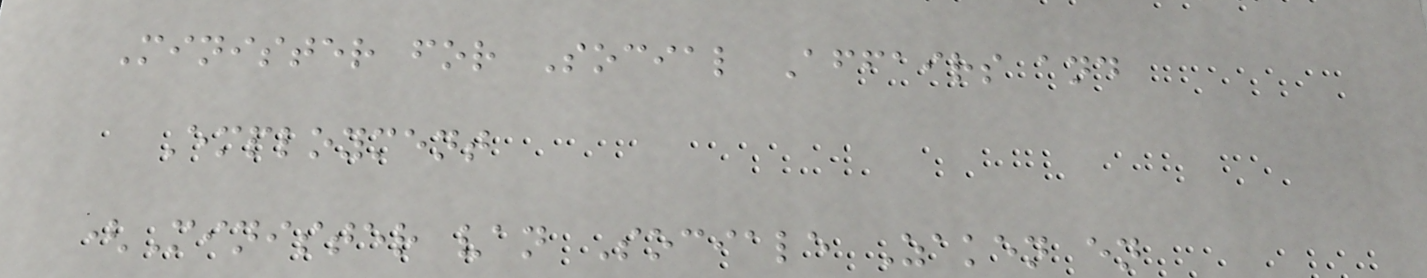Minister for Social Affairs and
Employment
(Minister van Sociale Zaken en
